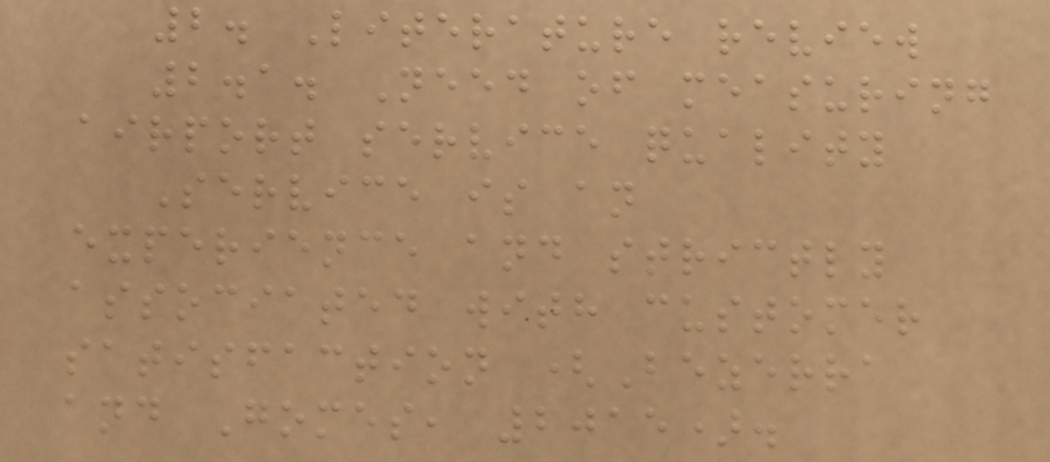2. Literature review
2.1. Need of measuring
airport service quality
Service is an
experience and strictly
associated with customer
satisfaction (Bezerra
and Gomes, 2015).
